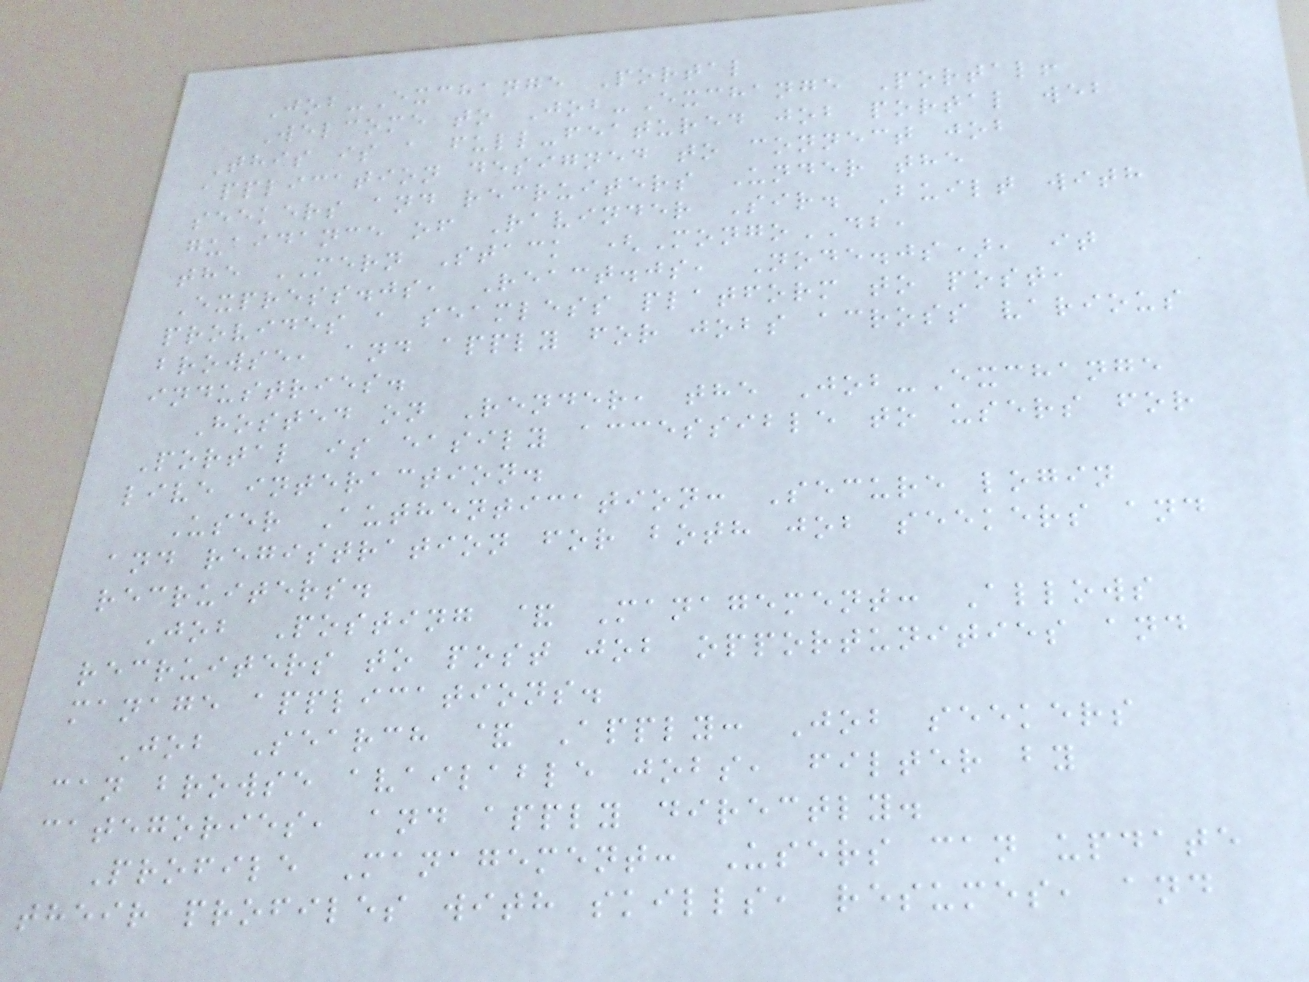Job-Exchange Portal
Welcome to Job-Exchange Portal!
This is a full-featured job portal web
application designed to connect job
seekers and recruiters Under the
guaidance of Ravinder Sir. Built with
the MERN Stack (MongoDB,
Express.js, React.js, Node.js), it
provides a seamless platform to post,
browse, and apply for jobs across various
industries.
Hosted on Render, the Job-Exchange
Portal is easily accessible to users for
live interaction.
User Authentication: Secure login
and registration for both job seekers and
recruiters.
Job Posting & Management: Allows
recruiters to post job opportunities and
manage applications.
Job Search & Apply: Job seekers
can browse available jobs, filter by
categories, and apply directly.
Profile Management: Users can update
their profiles with skills, resumes, and
